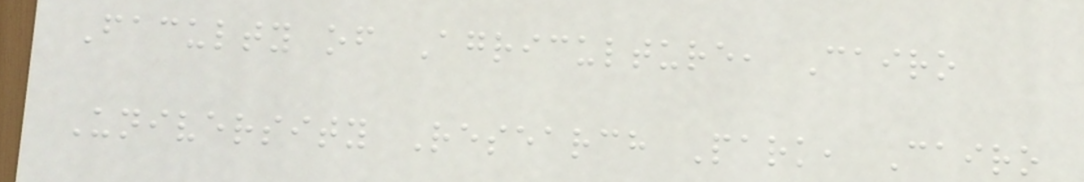Faculty of Agriculture, Cairo
University Research Park, Cairo
